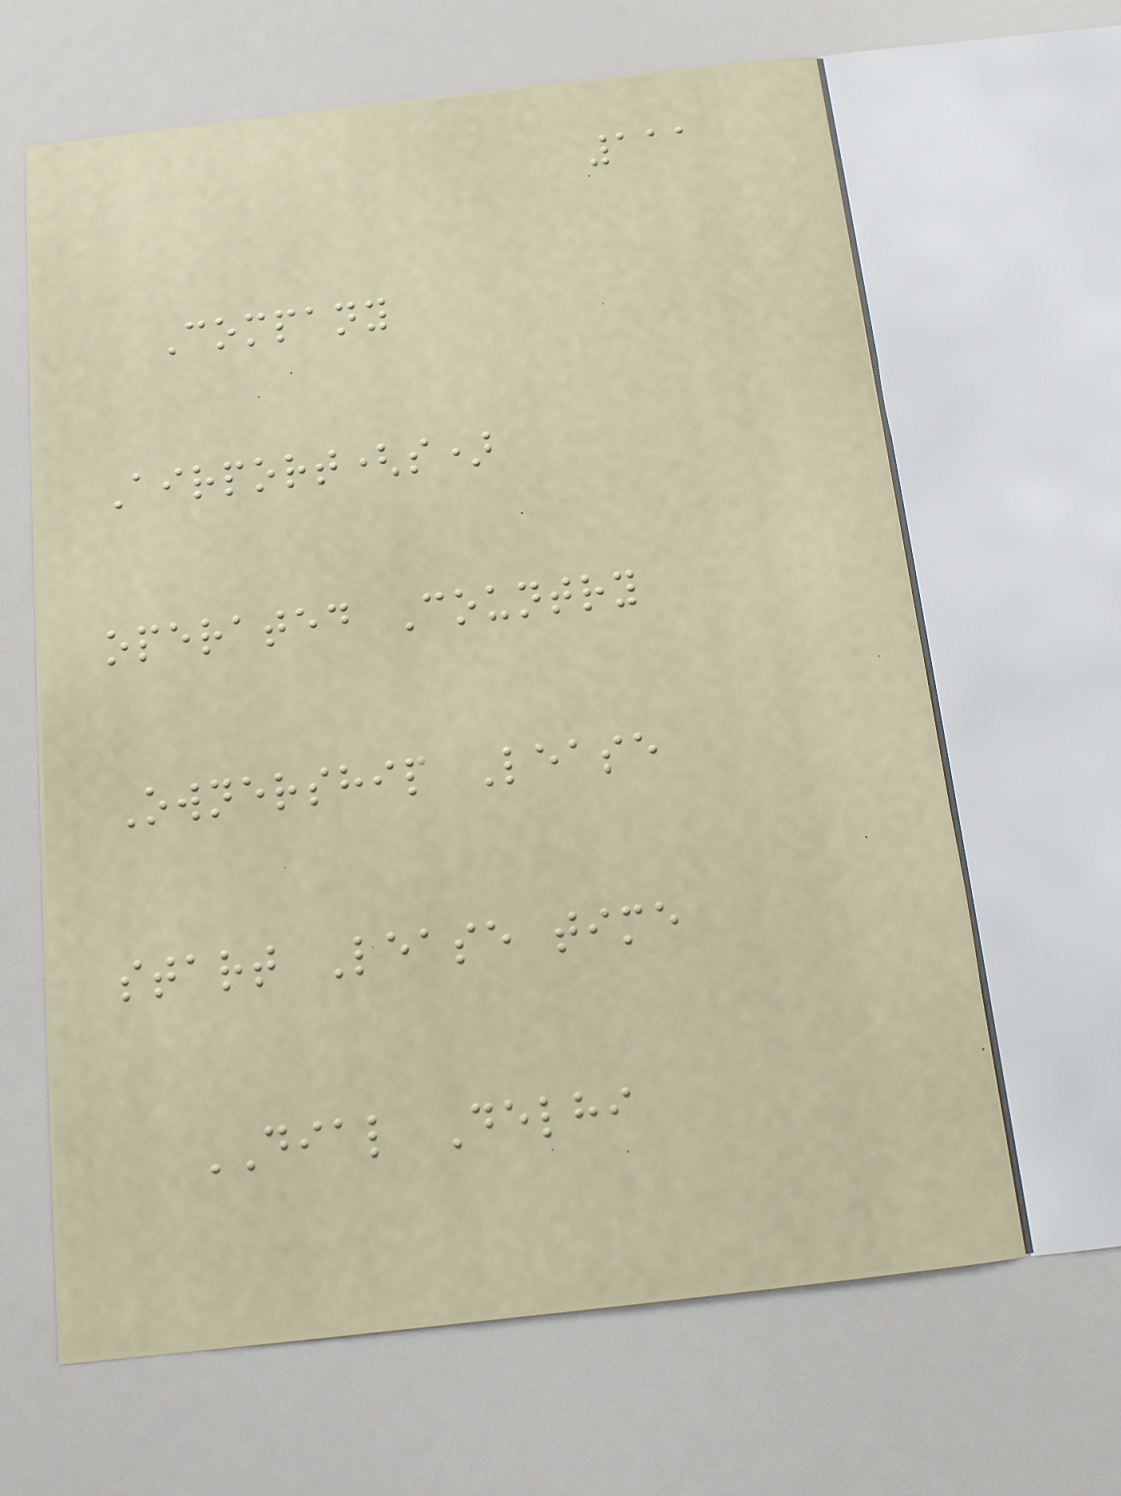111
Company
Airport(s)
operated Country
Ownership Lease
start Lease time
DIAL Delhi
